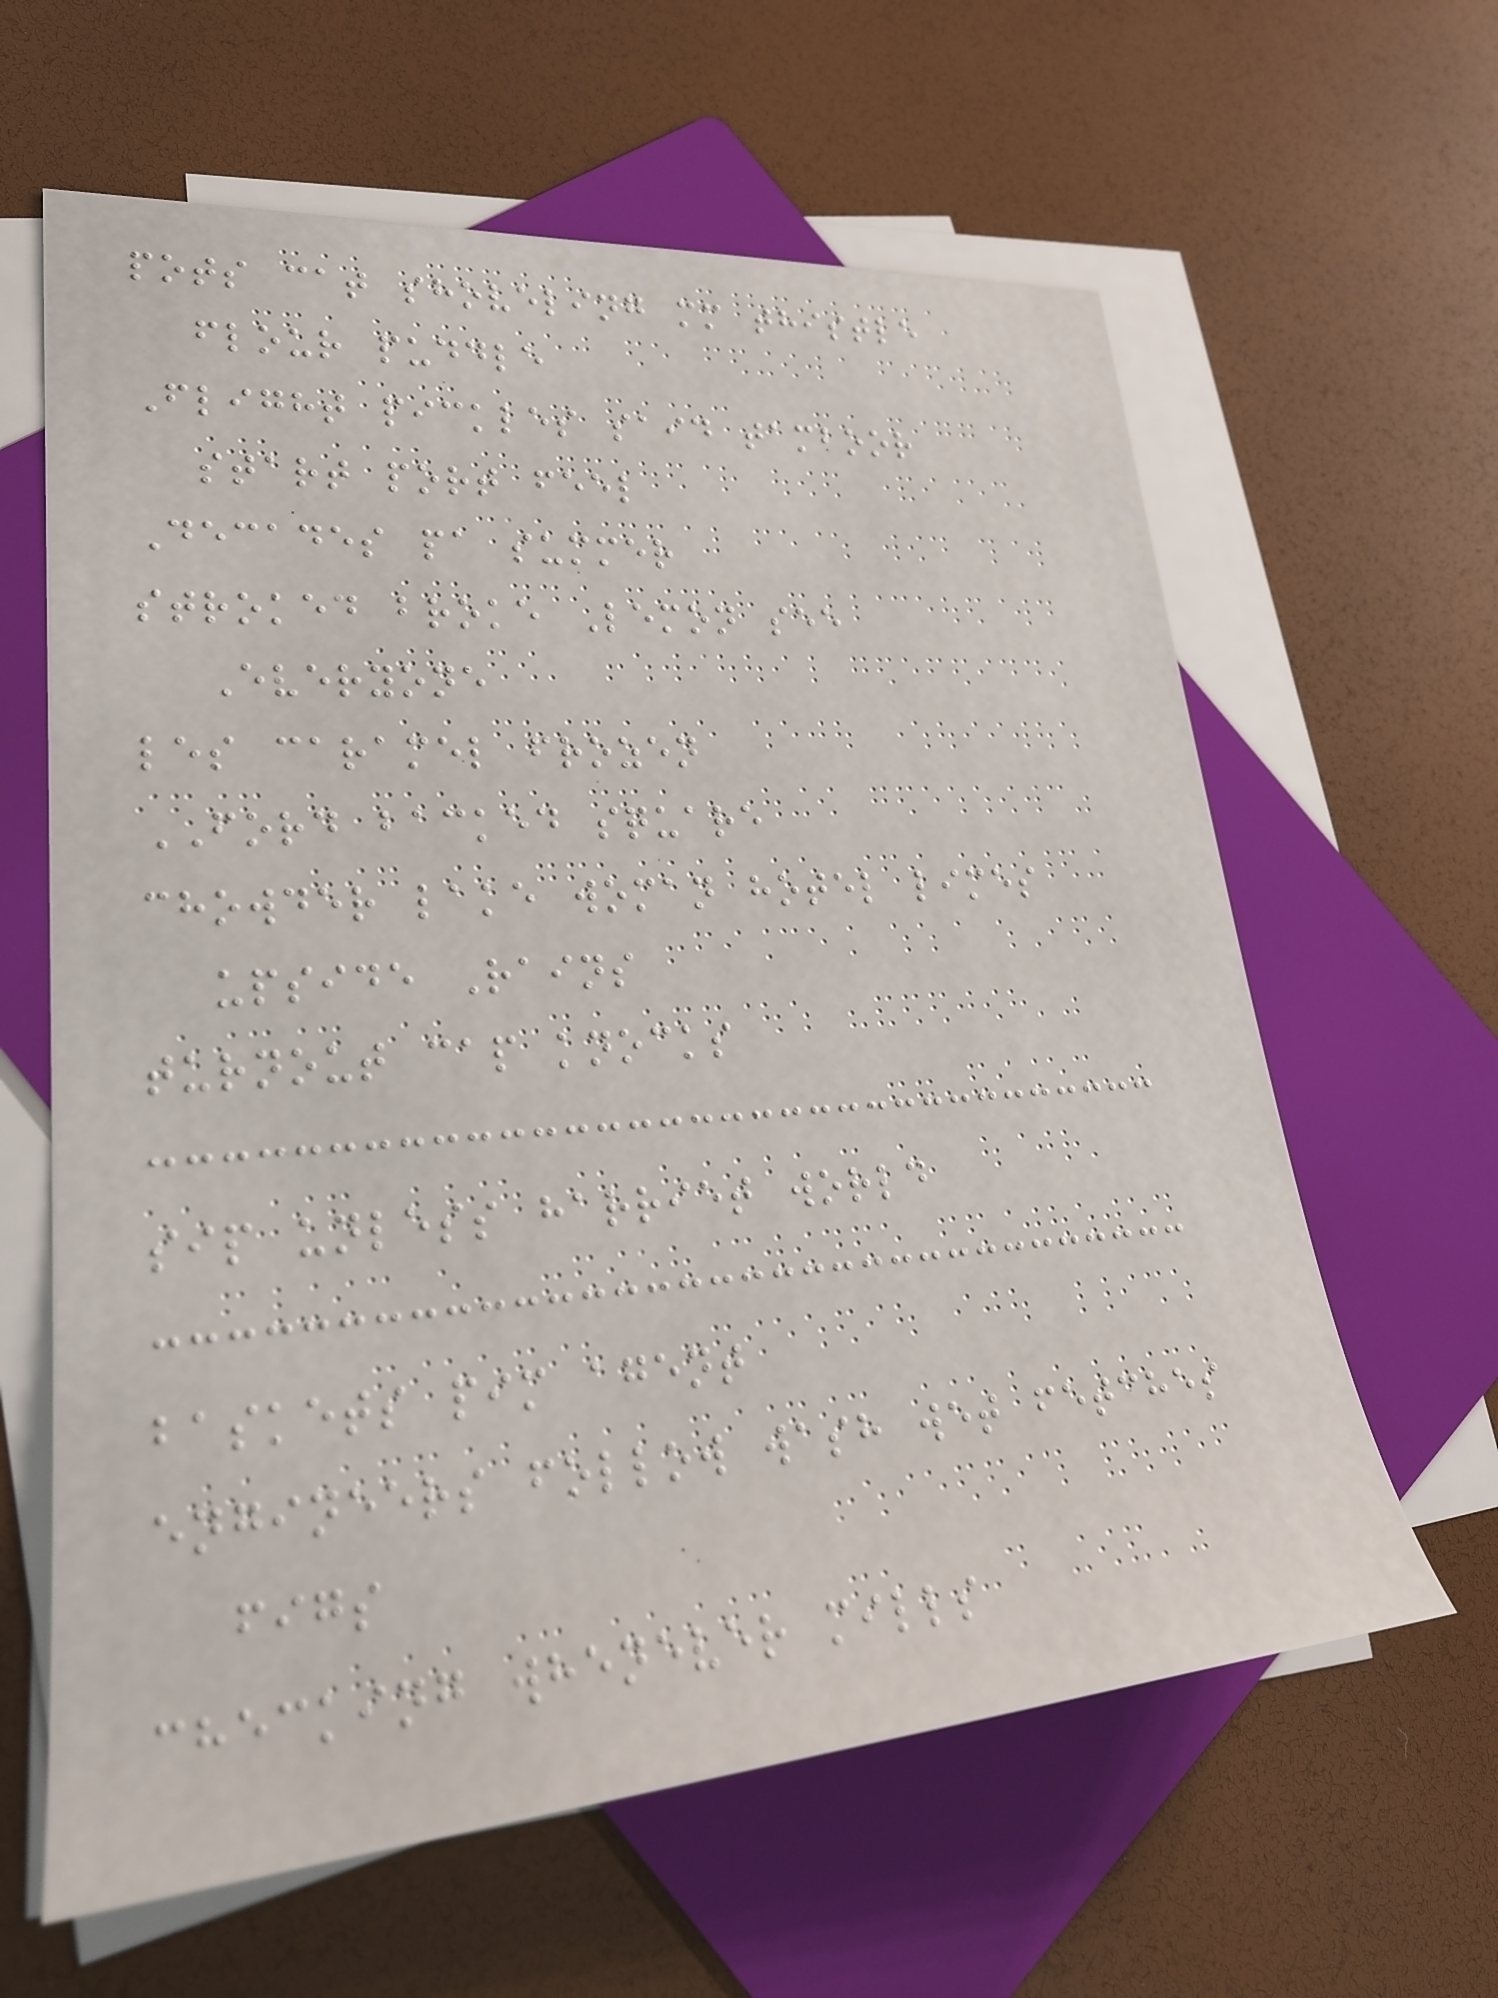pots cat shoveling mm thistle
flour puddle
Flight pickles said tamboor
start port feel
Decades pa summer
stroked broke Lemon see
Everyone
les caramel frozen
FORD backed square
chowder lake woman hotel limes
upside Rains
turnout cap knocks
sip unless harriet world
baskets pim agent
engineers follow wash wet fetches
figs
checking whenever mills
